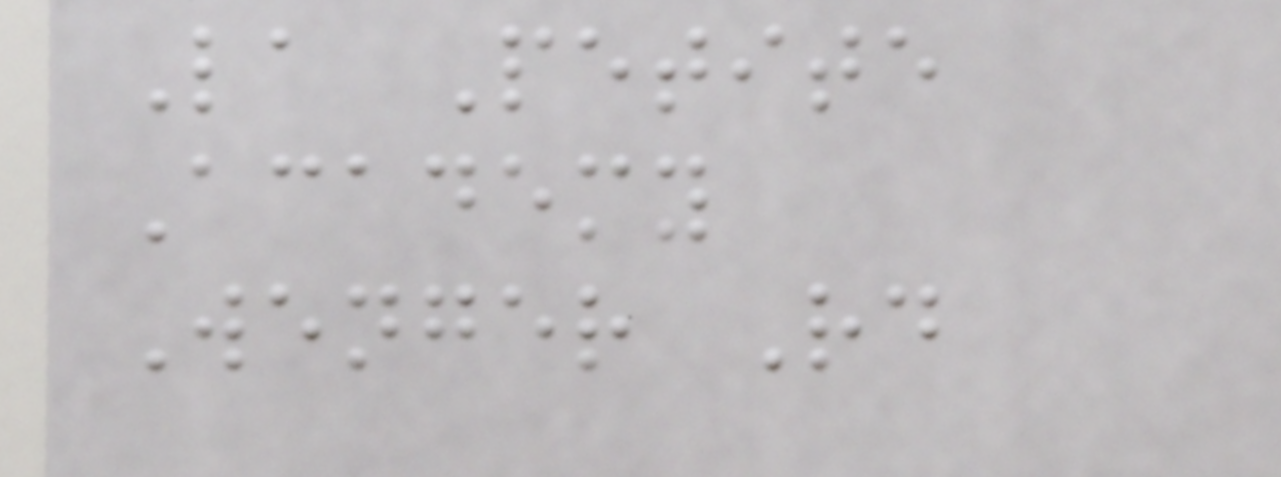La Petite
Academy
Wenger Rd
